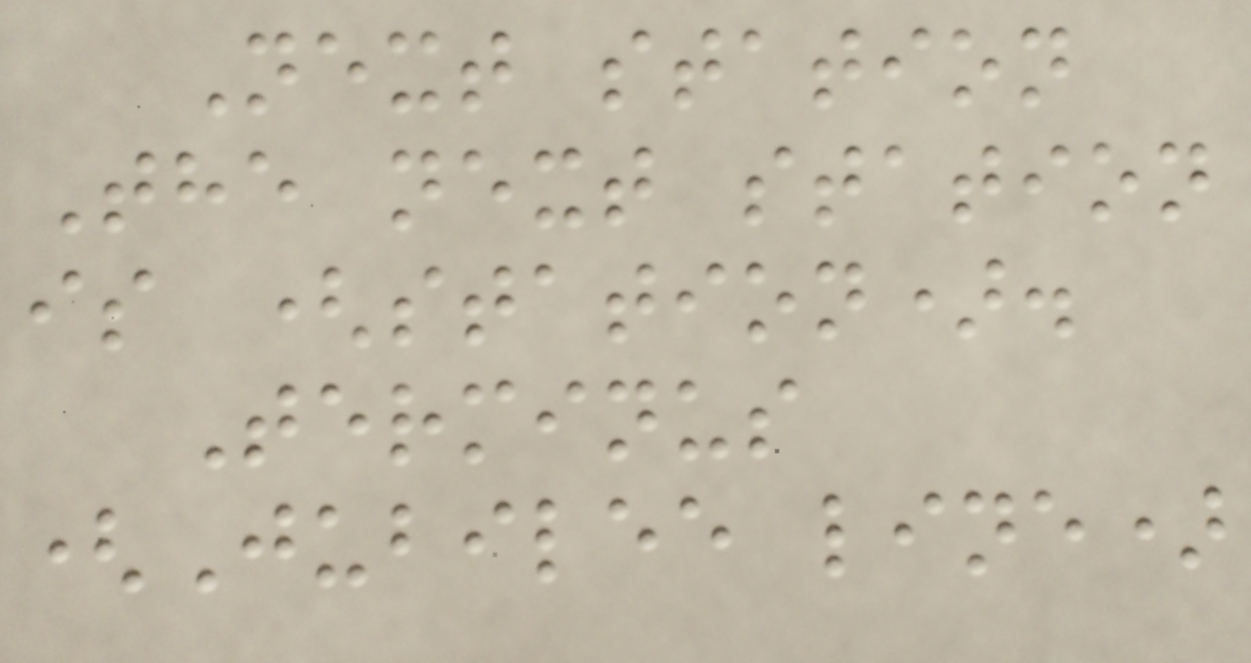Next station
The next station
is (station).
Terminus
(Jubilee line)
